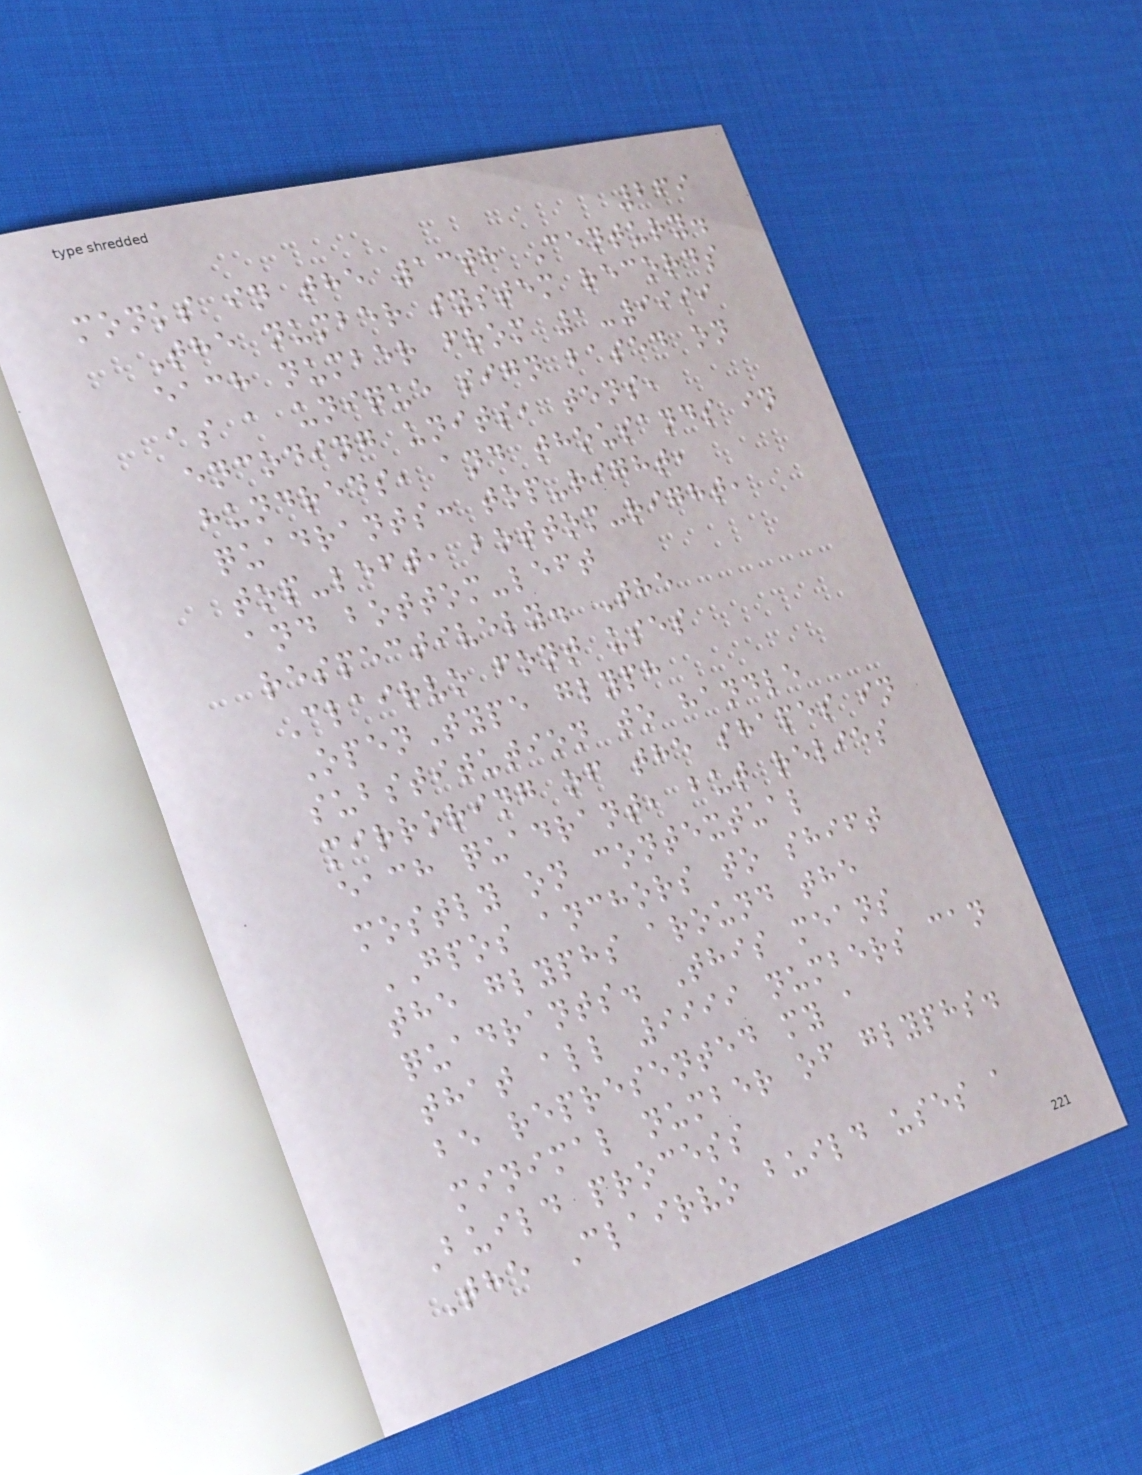269
monks in the 13th Century.
The number system records
each number from 1-9999
as a unique sign based on
encoding units, tens,
hundreds, and thousands in
quadrants: top-right,
top-left, bottom-right,
and bottom-left
respectively. The
Clairvo font uses
OpenType glyph
substitution to handle
mirroring of the shapes in
each quadrant, but relies
mostly on contextual
GPOS anchors to shift
the glyphs around the
quadrants. This means
that all 9999 numbers can
be represented my a
minimal number of glyphs.
Build process
The Clairvo build uses a
